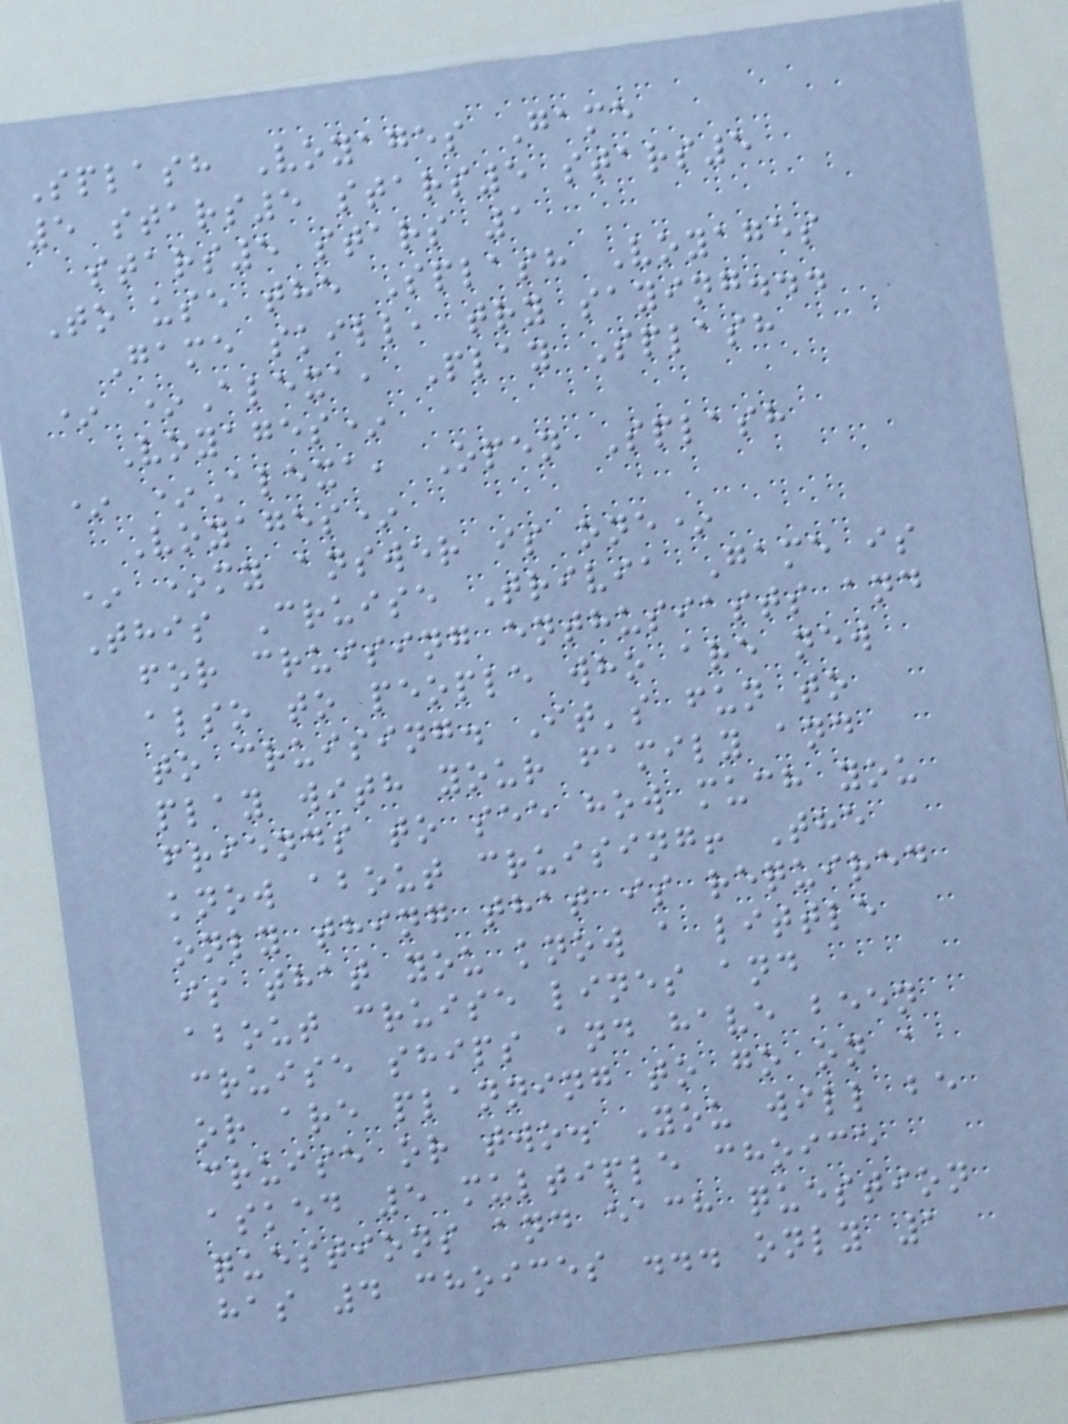Splash Voyages Game
5 stars5 stars5 stars5
stars5 stars 1
To use the Splash Voyages
Game skill, try saying...
* *Alexa, Play Splash
Voyages*
* *Alexa, Open Splash
Voyages*
* *my answer is one*
This Cruise Trivia Game is
for cruising enthusiasts and
also to people who are new
to cruising. It's fun to
play with your family and
friends to see how much you
know about cruising! The
only thing that is required
is that you know a little
about cruise lines and
cruise ships and have been
or are planning to go on a
cruise or two. You will be
asked 5 multiple choice
questions and each question
has 4 choices ... only 1
